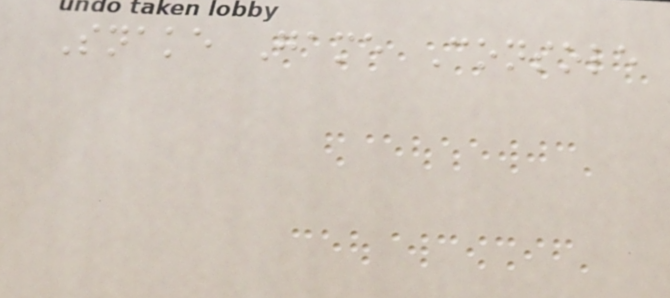Snake Game Console
